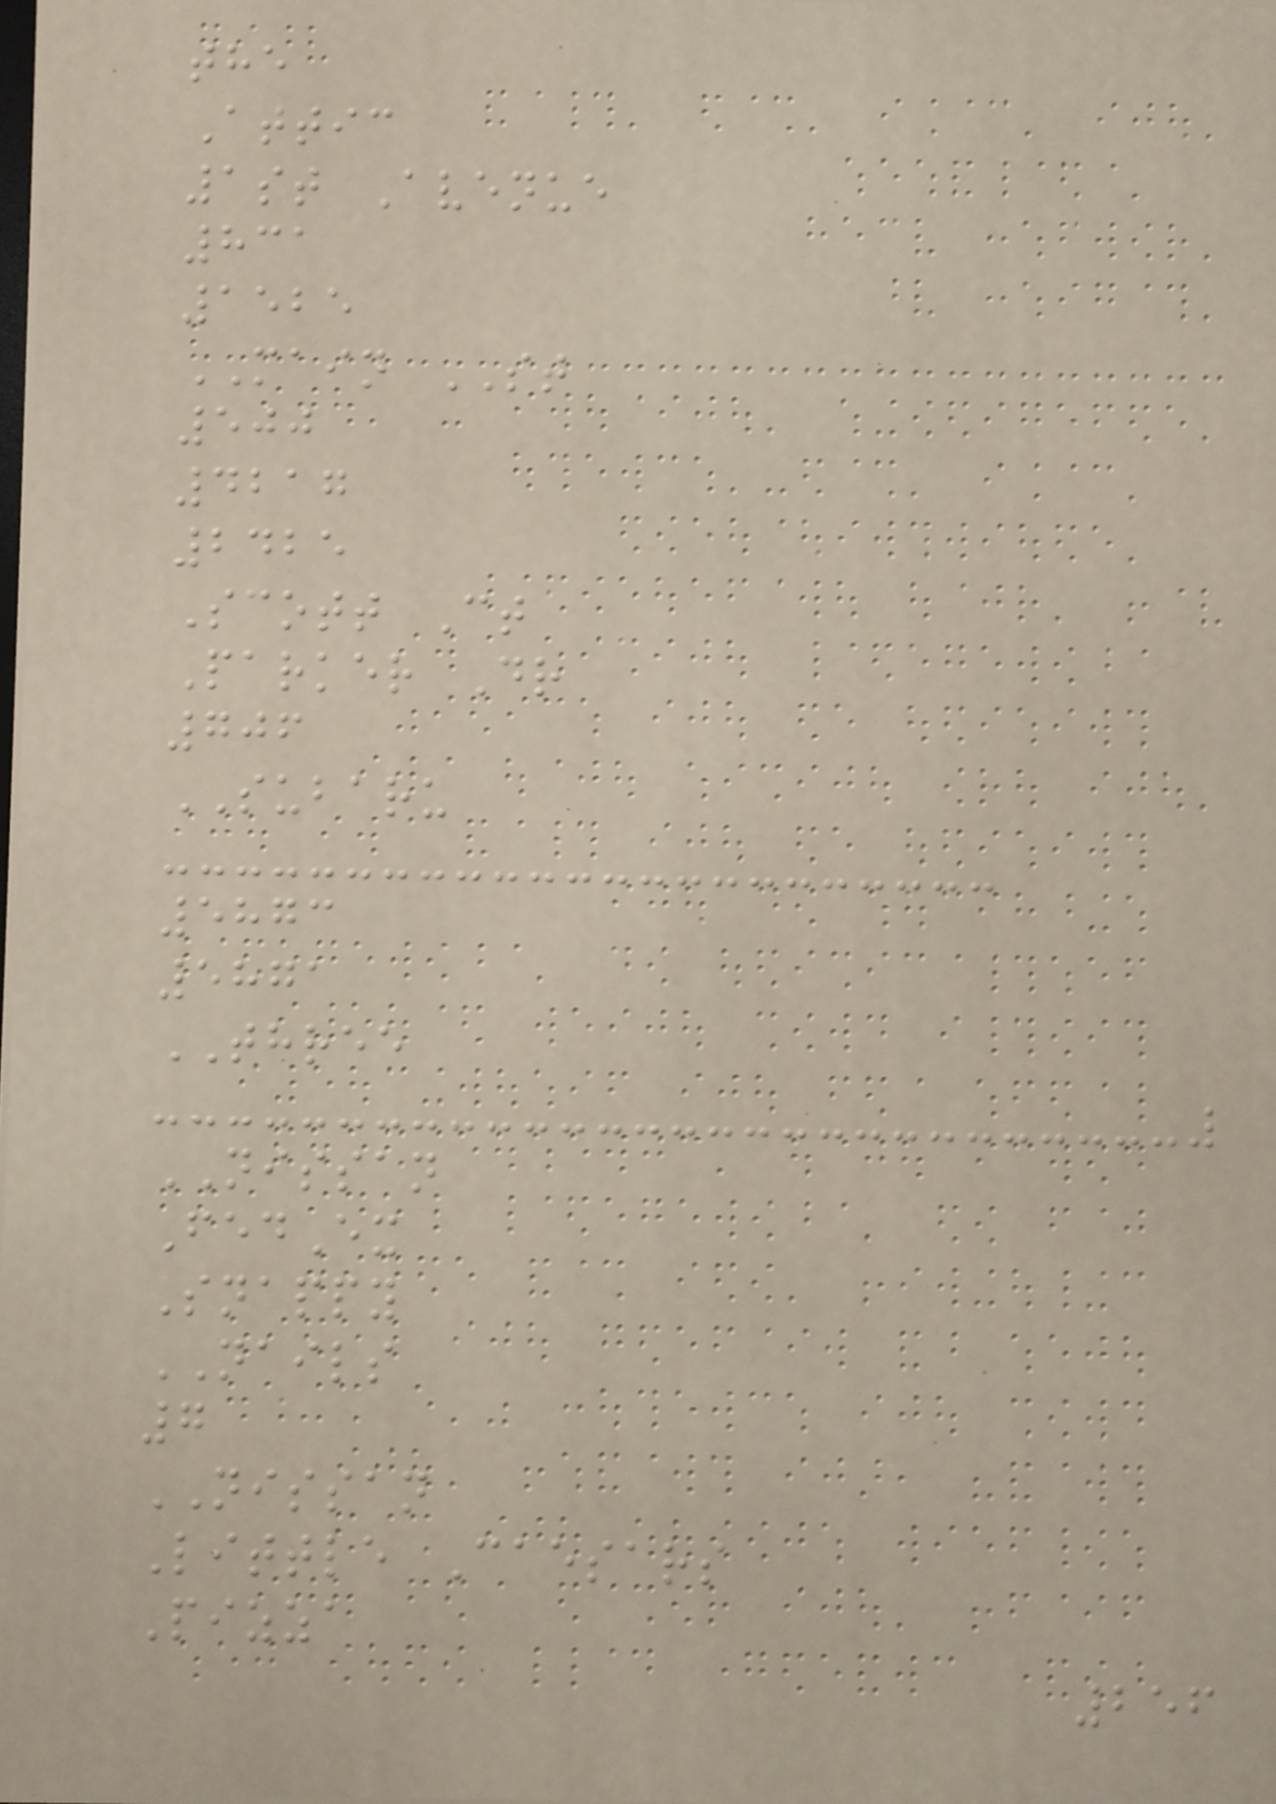the
Attic
1st Avenue
831
1525
MAIN ST
500
4217
2425
Scott Ct
Parker Dr
706
SUBARU
5873
5871
THREE
NISSAN
FedEx
Snappy
NAILS
7
NISSAN
Little Caesars
Pizza
256
